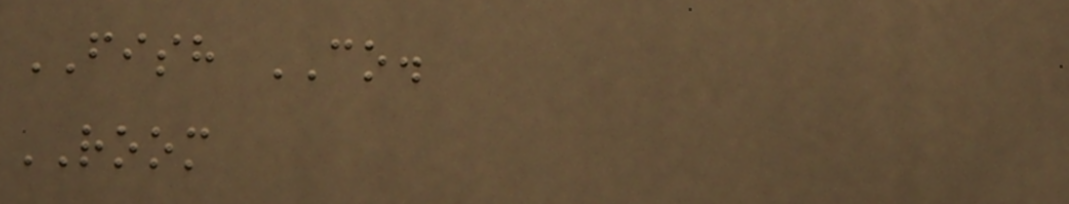FISH CO.
ROOM
